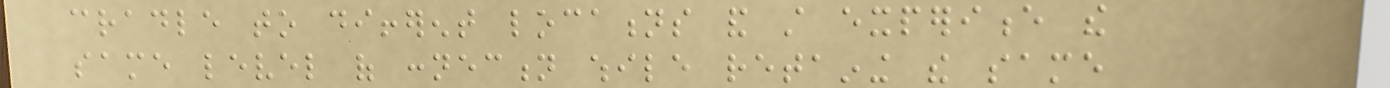cradle to different locations and still experience the
same level of connection while retaining the same
